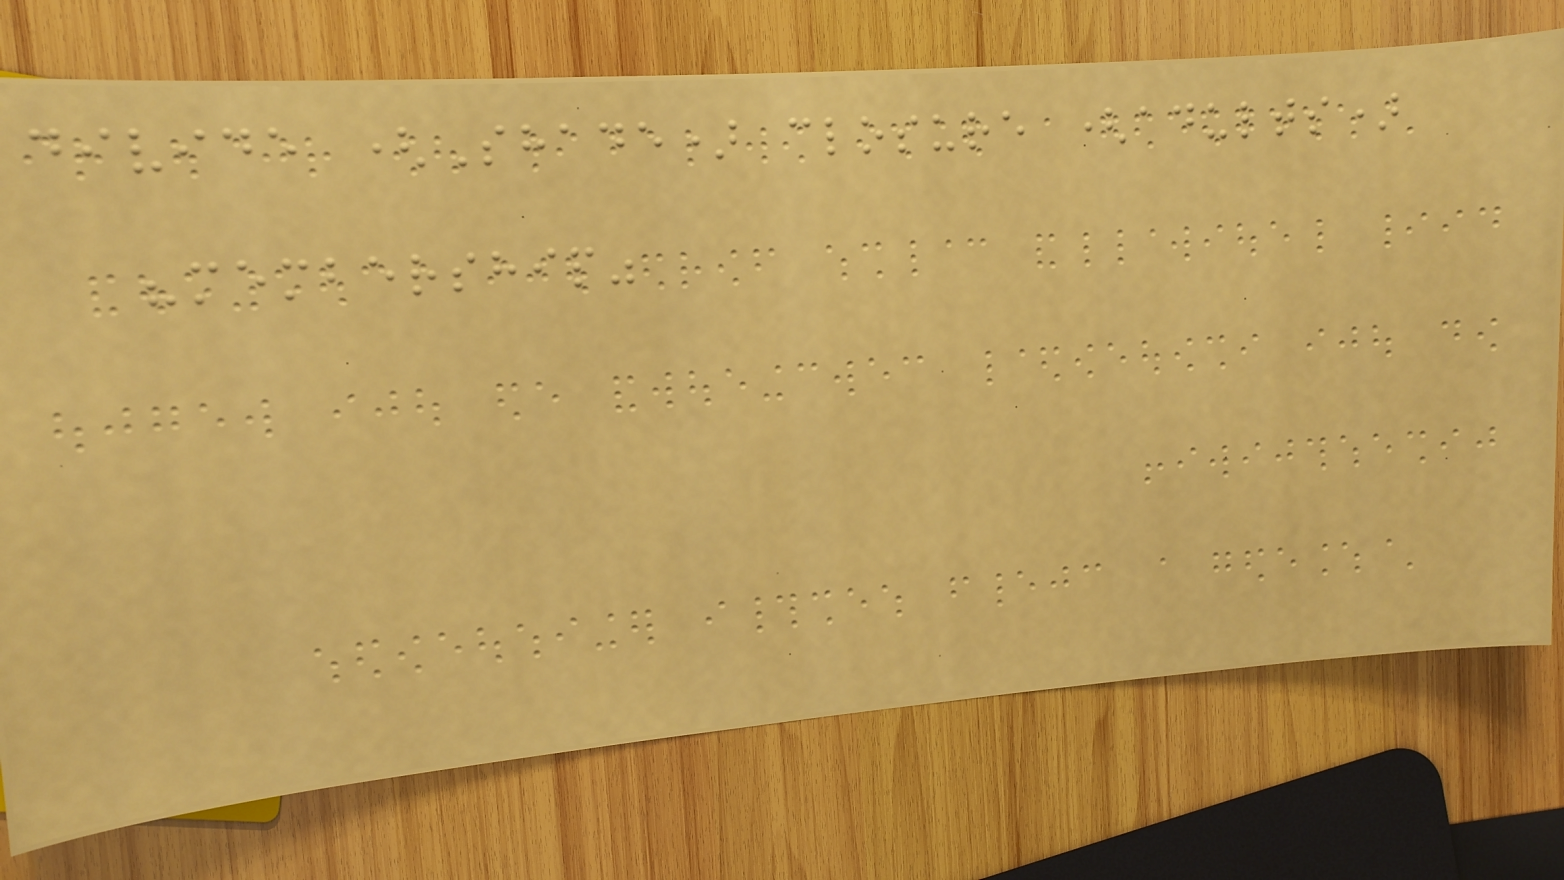divide (Shade) closure (adults)
"membership"
